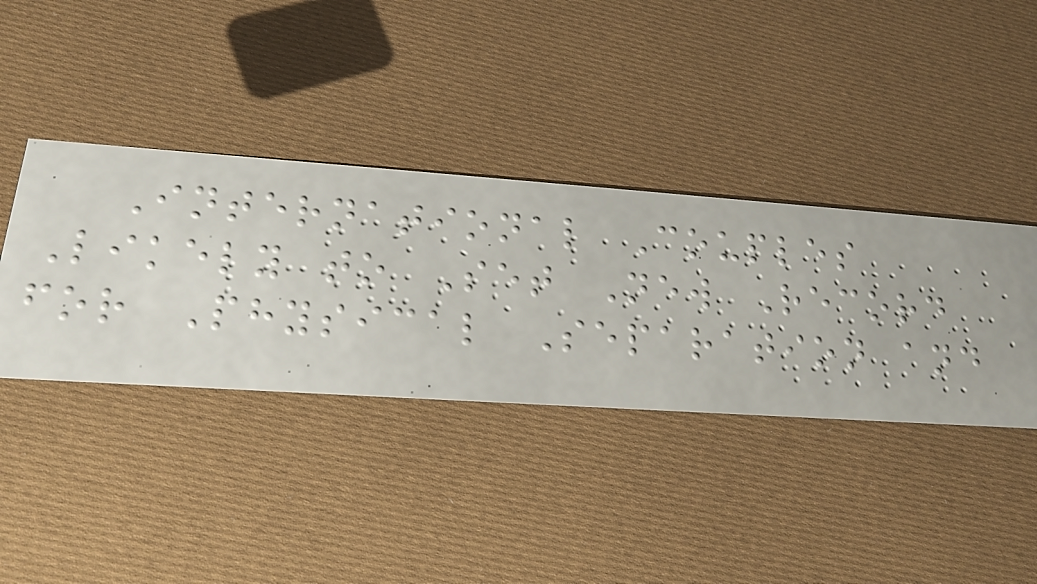International Couples
Likely to Set New Record
for Physical Separation and
